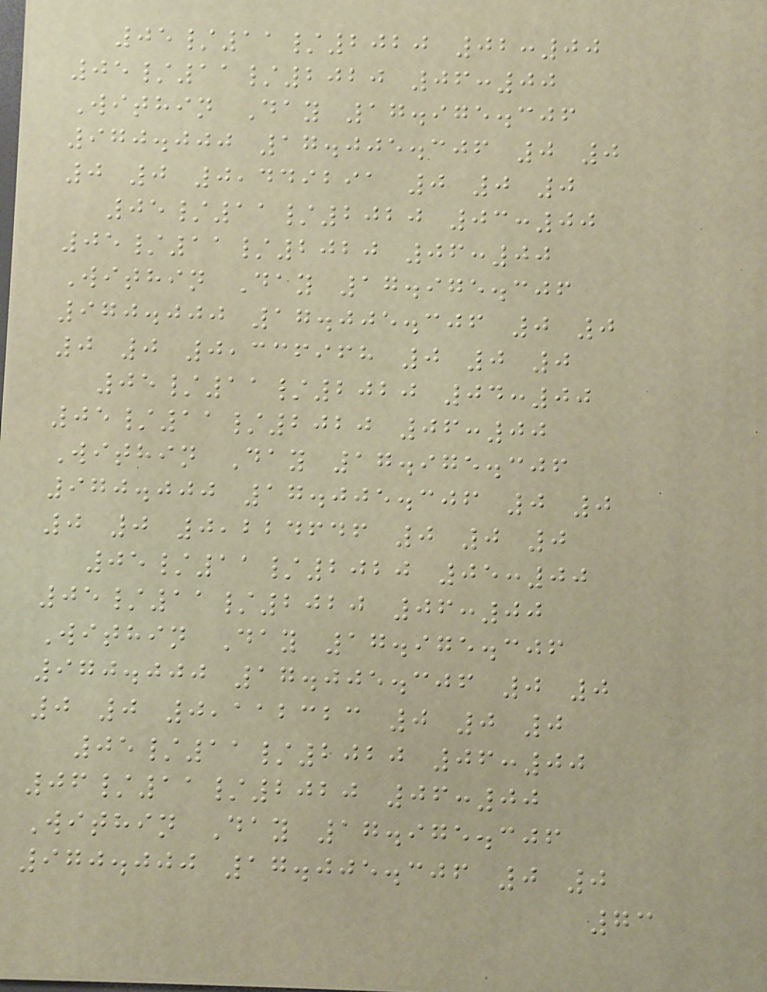05/11/2020 02:00
05/11/2020 06:00
Within Day 17.975.306
970.000 17.005.306 0 0
0 0 0,449291 0 0 0
05/11/2020 03:00
05/11/2020 06:00
Within Day 17.975.306
970.000 17.005.306 0 0
0 0 0,336968 0 0 0
05/11/2020 04:00
05/11/2020 06:00
Within Day 17.975.306
970.000 17.005.306 0 0
0 0 0,224646 0 0 0
05/11/2020 05:00
05/11/2020 06:00
Within Day 17.975.306
970.000 17.005.306 0 0
0 0 0,112323 0 0 0
05/11/2020 06:00
06/11/2020 06:00
Within Day 17.975.306
970.000 17.005.306 0 0
73
